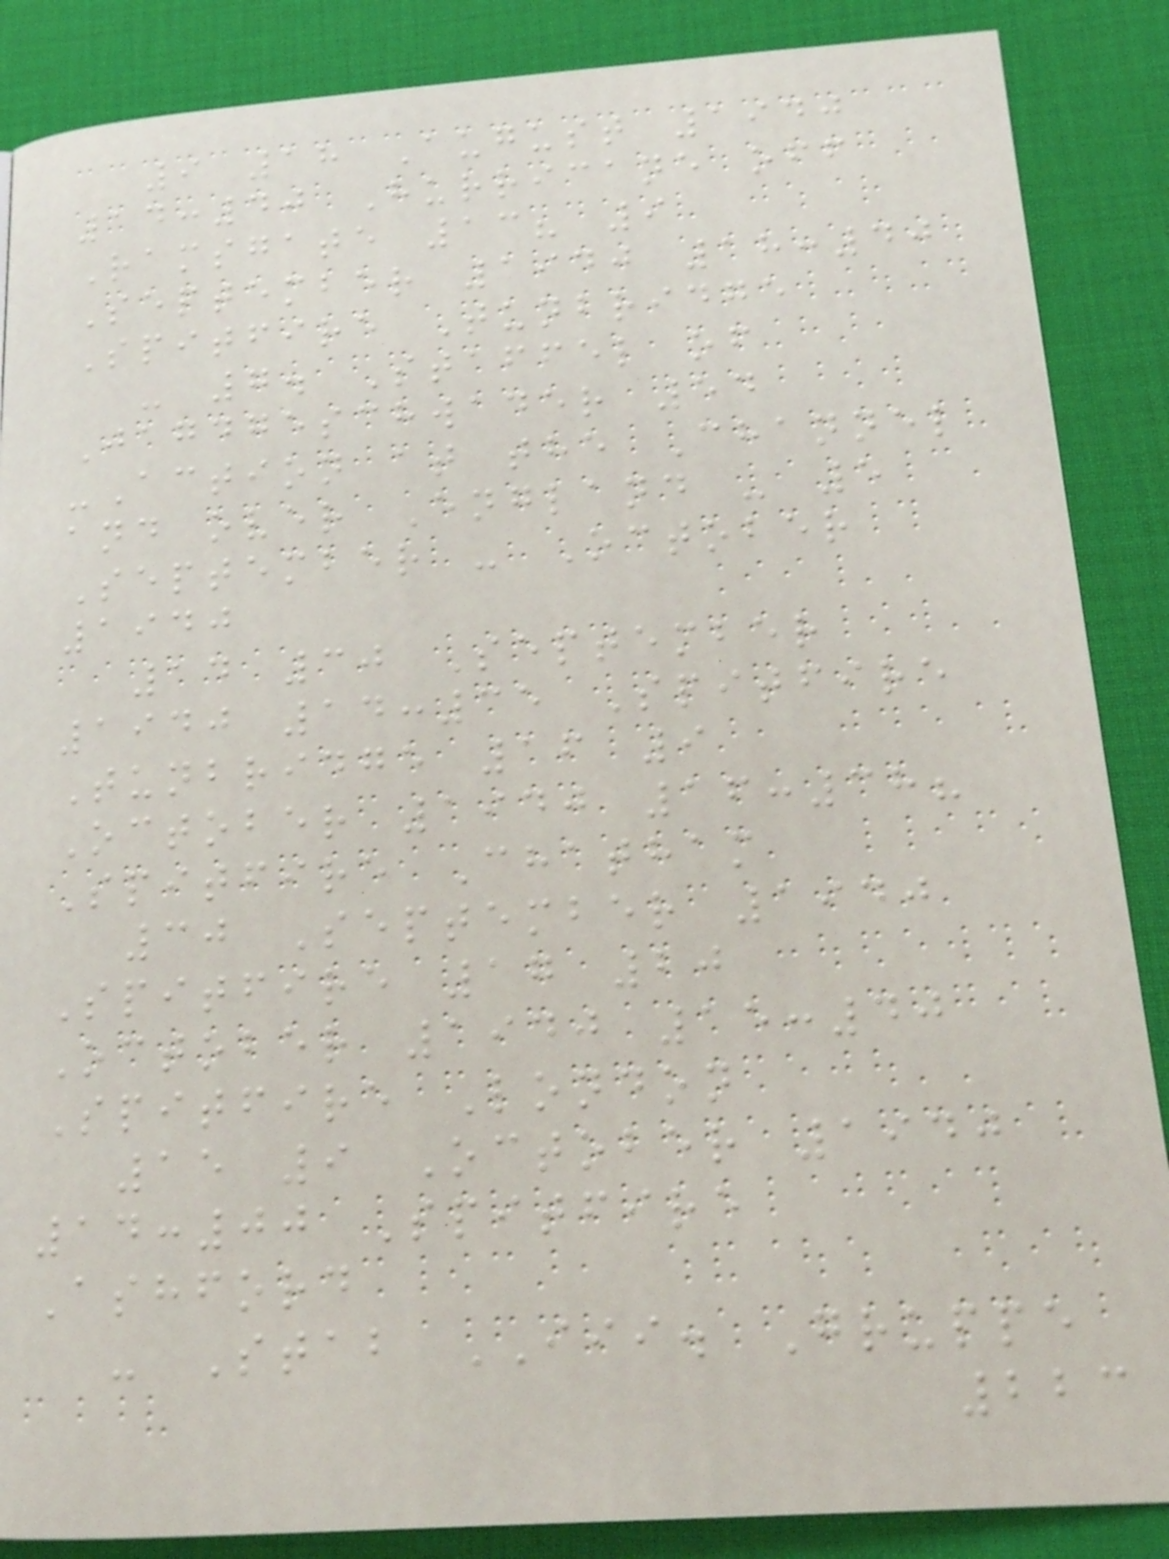9 18 August 1940
14:40 Hurricane off
Ramsgate 13? 9
September 1940 18:40
Spitfire Tunbridge
- 7. Staffel of
Jagdgeschwader 54
-Action at the Channel
and over England - 5
September - October
1940
14 30 September
1940 14:35 Spitfire
Tunbridge 16 9
October 1940 16:38?
Spitfire Chatham
30 September 1940
Spitfire 17 20
October 1940 15:40
Spitfire London
15 9 October 1940
14:00 Spitfire
Ashford
- Stab III. Gruppe
223
